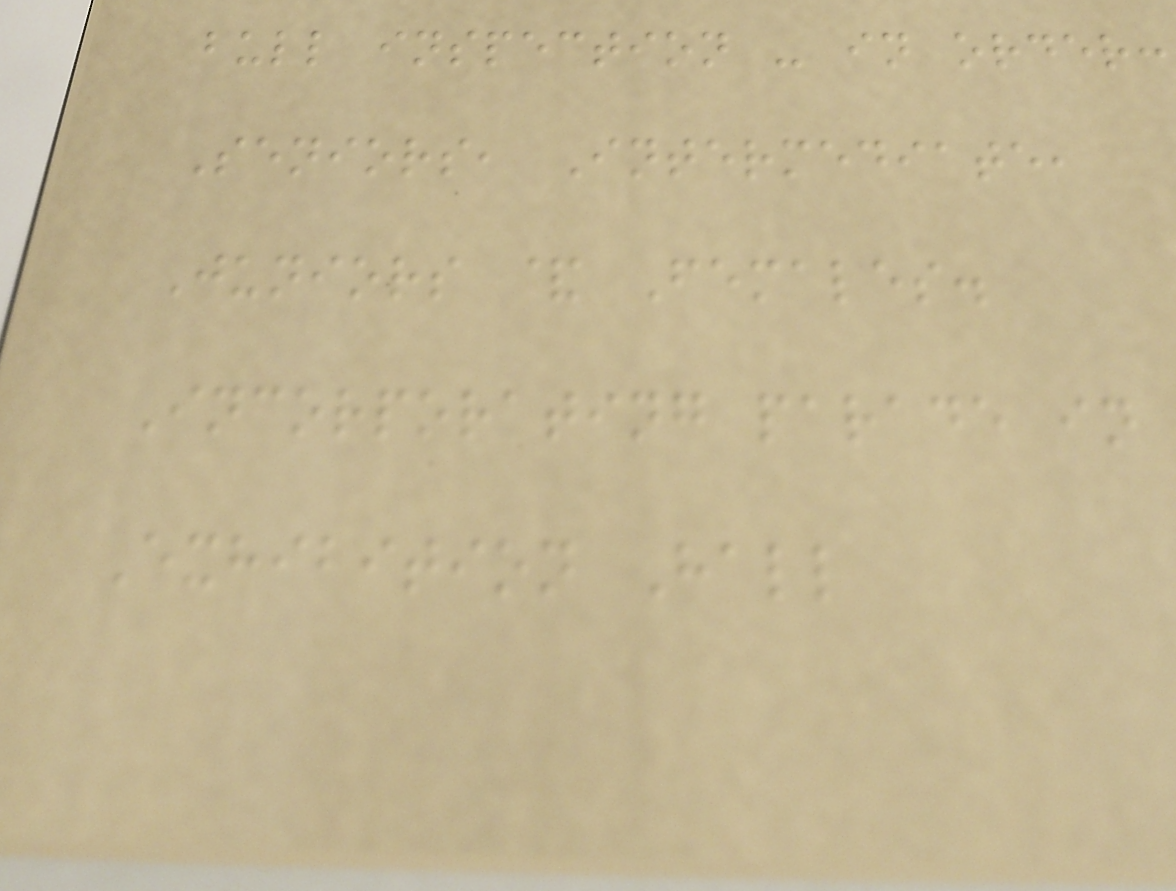bull inspection - in order:
Seniors, Intermediate,
Juniors & Females.
Incorporating parade in
Exhibition Hall
